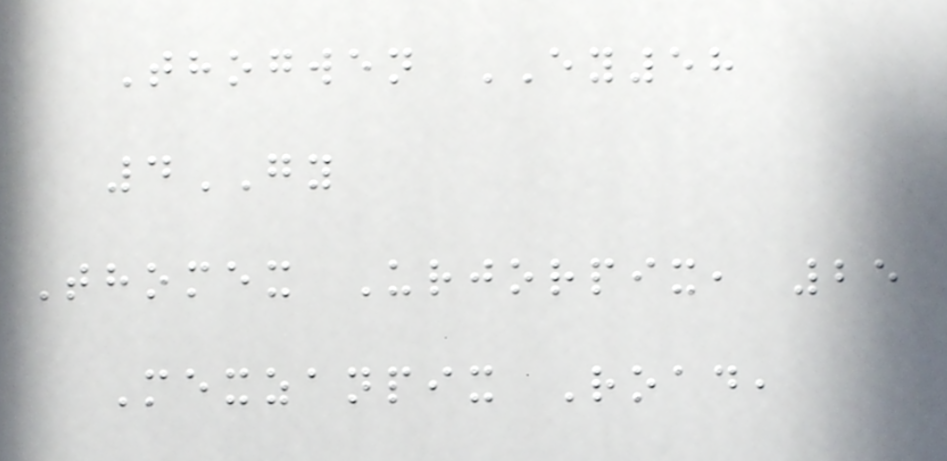Thogwen EY58
4GY
Thomex Urjorpix, 25
Mexzanpix Road,
